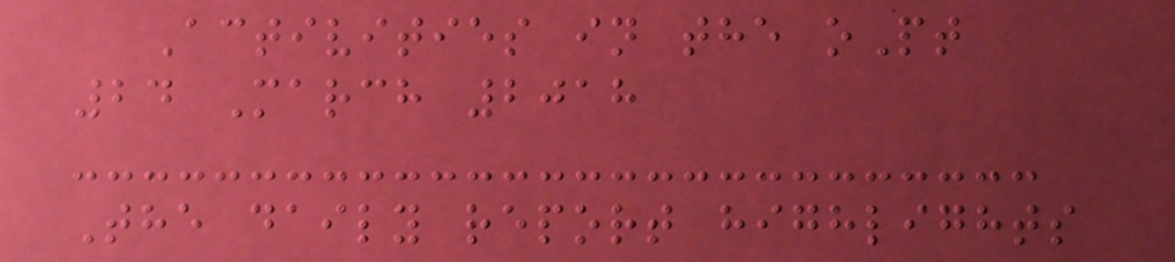Activities in the oPt
24 March 2018
The daily report highlights
